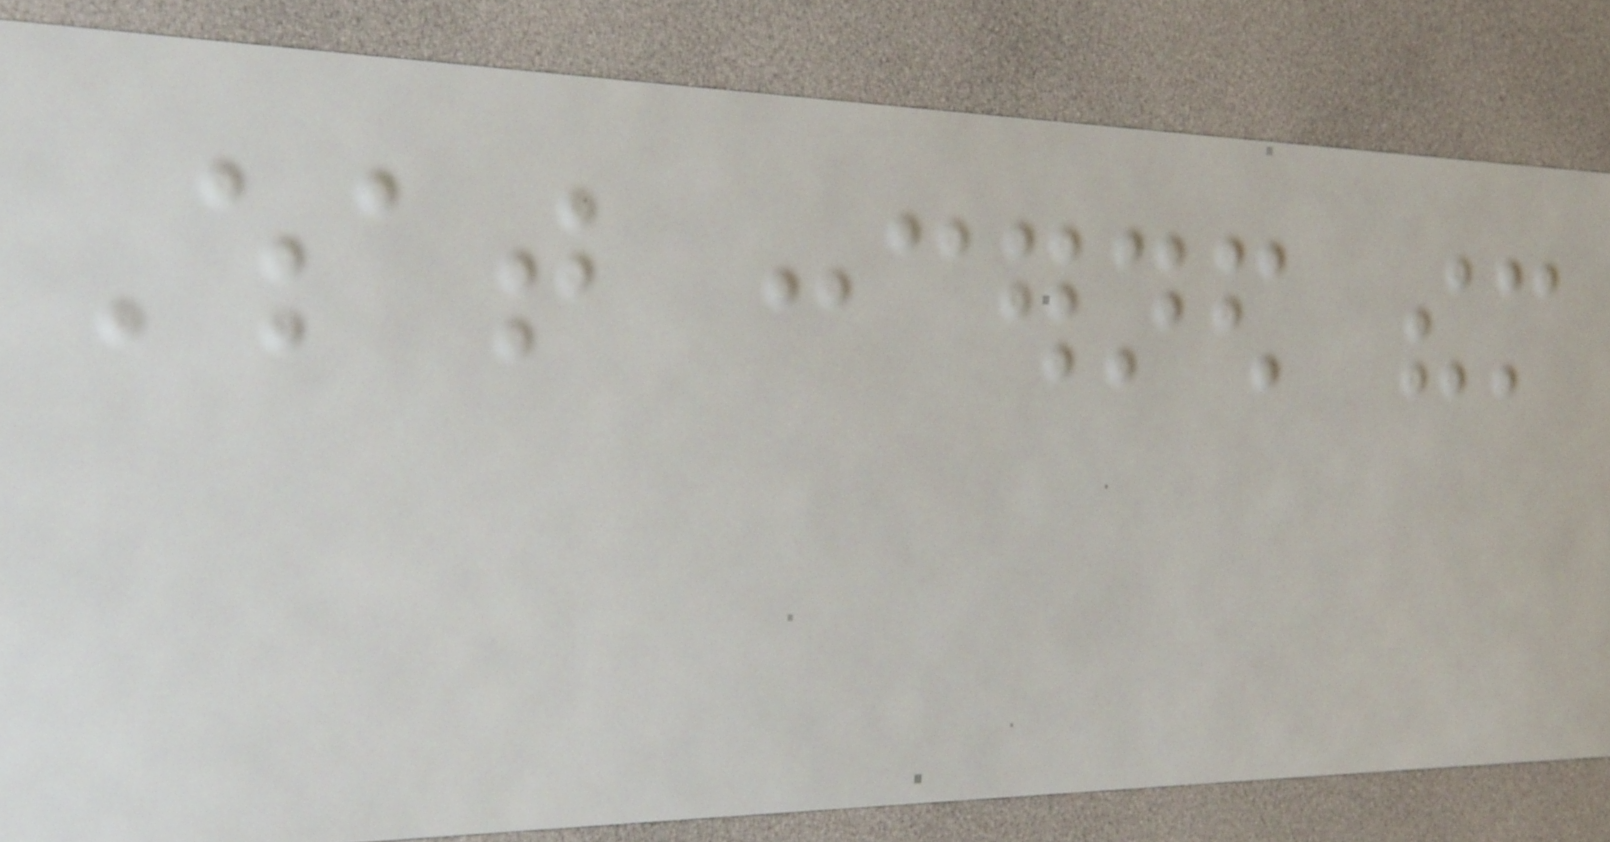What concerned them
